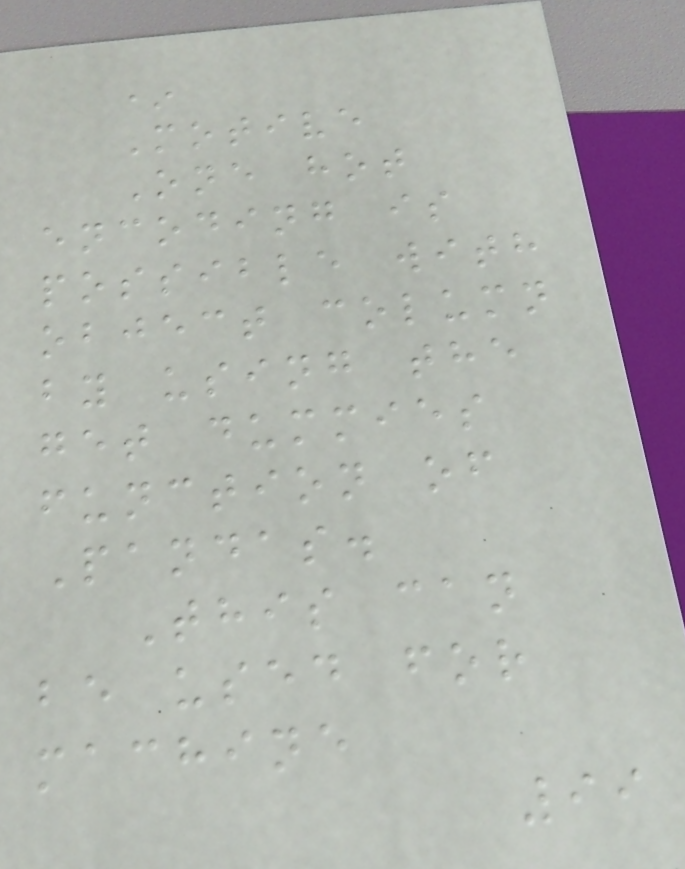*
Motive
One hot
encoding is
possible with
object column
by using the
get dummies
function of
Pandas.
This can
be used for
machine
99
